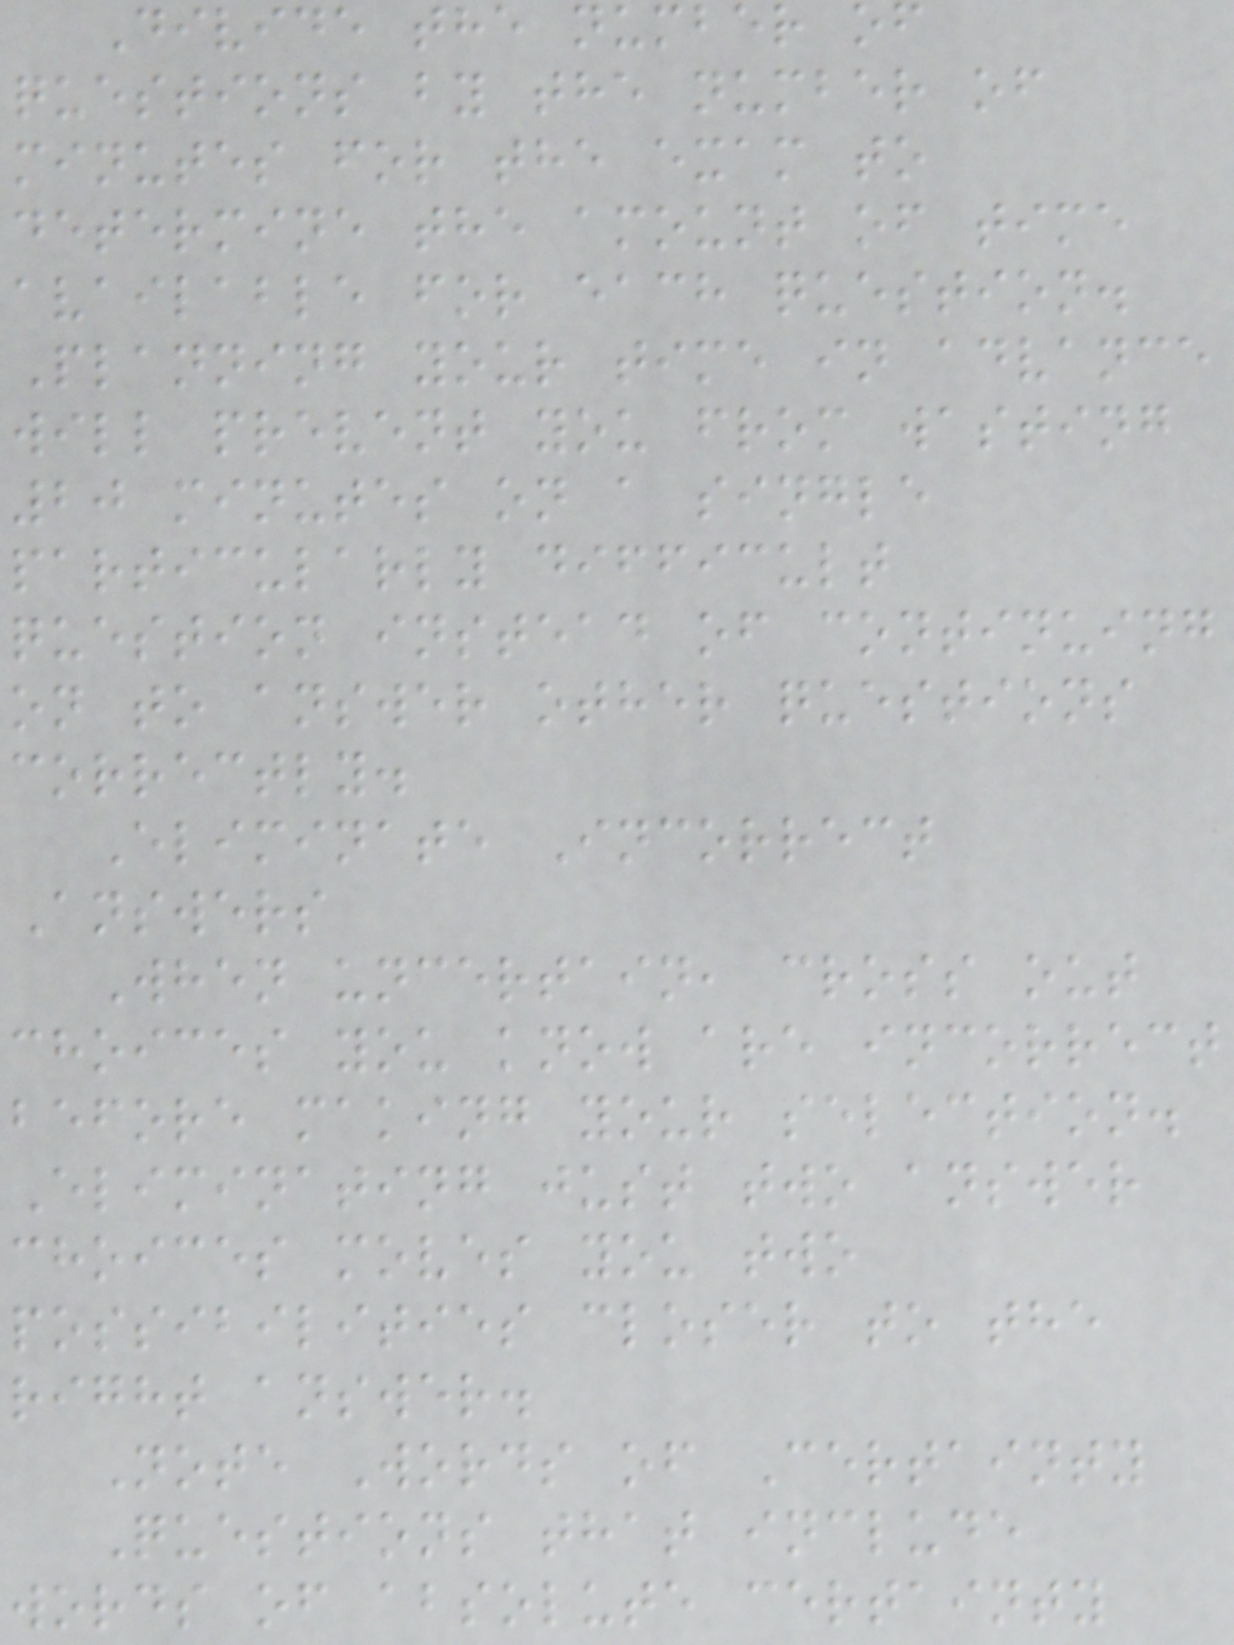Divide the number of
questions by the number of
minutes for the exam to
determine the amount of time
available for each question.
Planning your time in advance
will prevent you from wasting
20 minutes on a single
particularly difficult
question instead of continuing
on to answer other questions
correctly.
Eliminate Incorrect
Answers
When uncertain, cross out
choices you know are incorrect
before making your selection.
Eliminating just two answer
choices moves you two
possibilities closer to the
right answer.
Note Words of Certainty
Questions that include
words of absolute certainty
